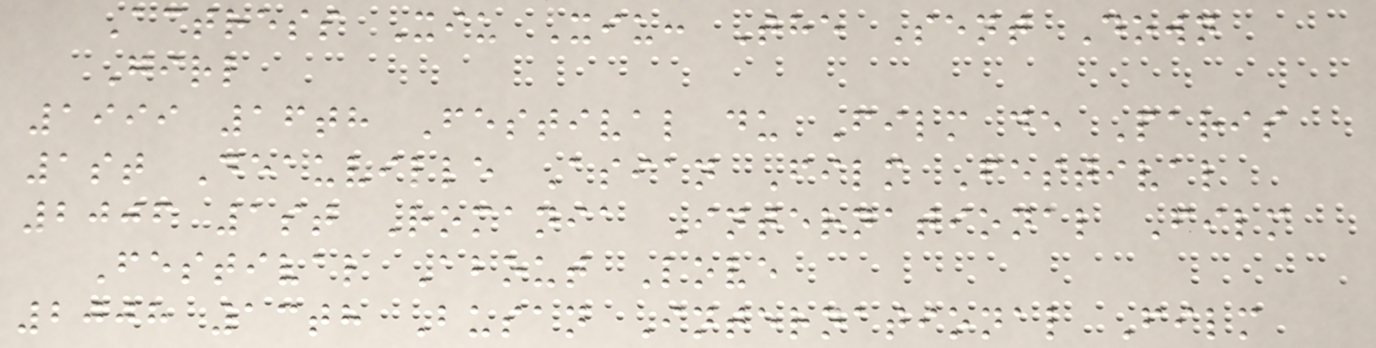Actress Xiu Xiu: The Sent Down
Girl
1999 16th Festival du Film de Paris
1st Deauville Asian Film Festival
2006 1st Romania International Film
Festival About Love
2008 13th Busan International Film
